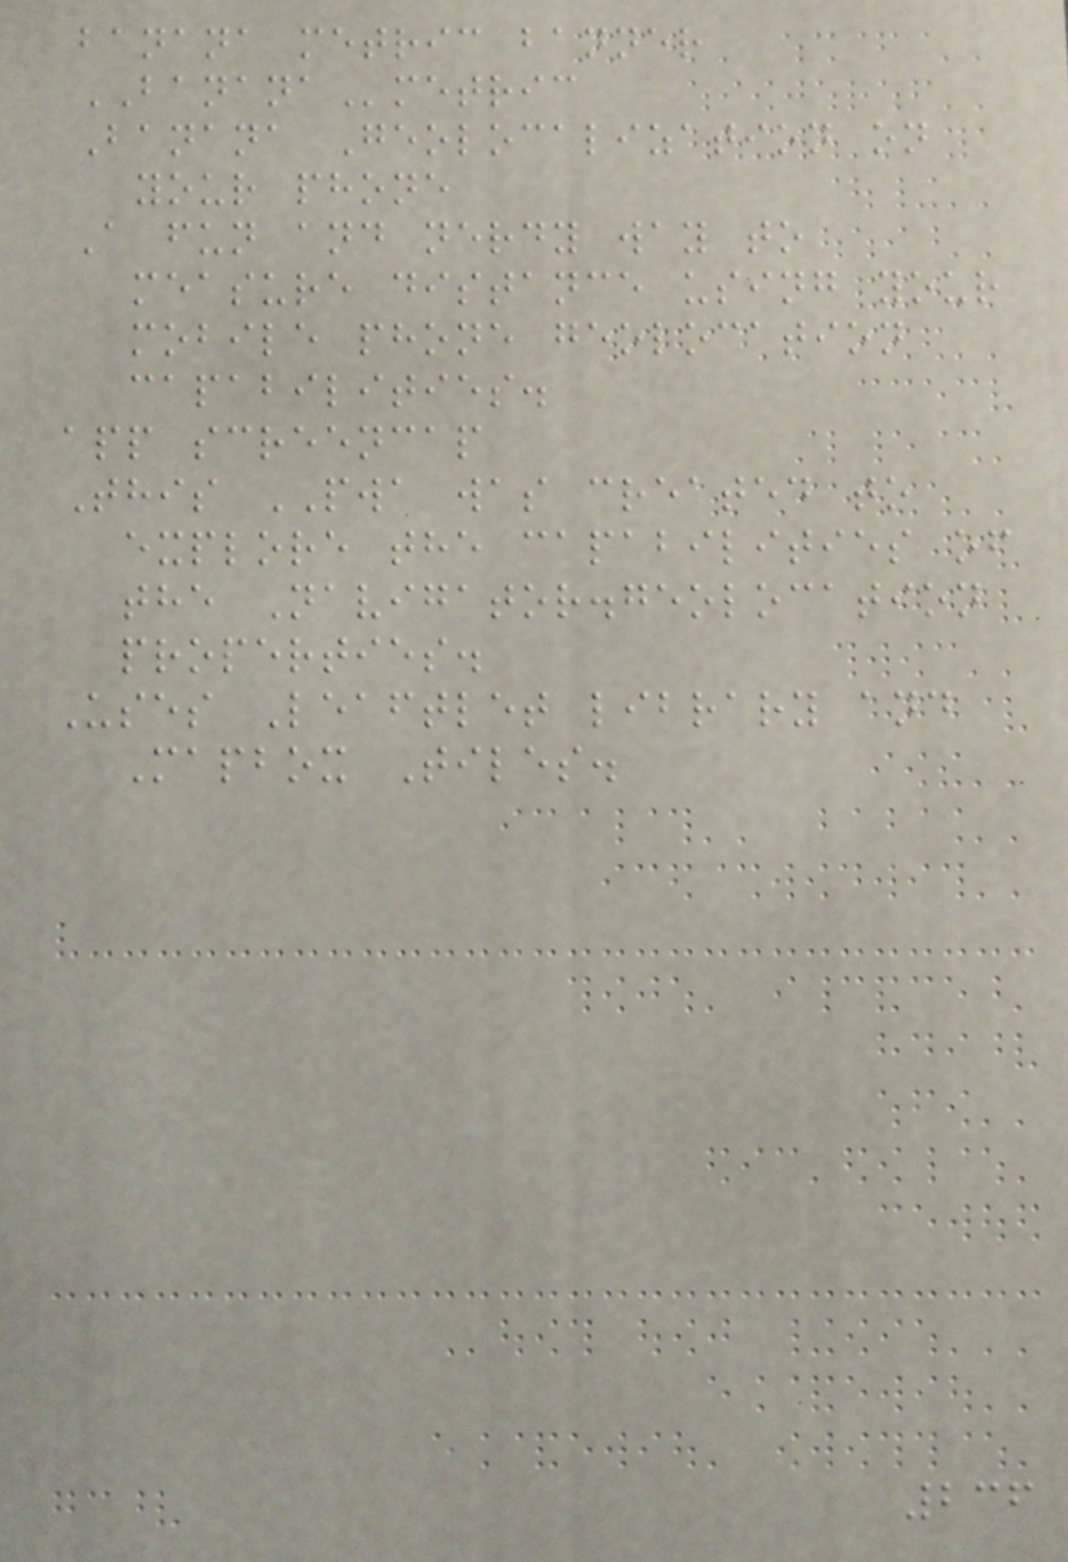banana metric banner
BANANAmetric
Banana Geolocalization on
your phone
A fun and nerdy way to
measure distance using your
mobile phone geolocation
capabilities.
app screencap
This PWA was created to
explore the capabilities of
the Navigator.geolocation
properties.
Uses Leaftlet library and
Mapbox Tiles.
236
